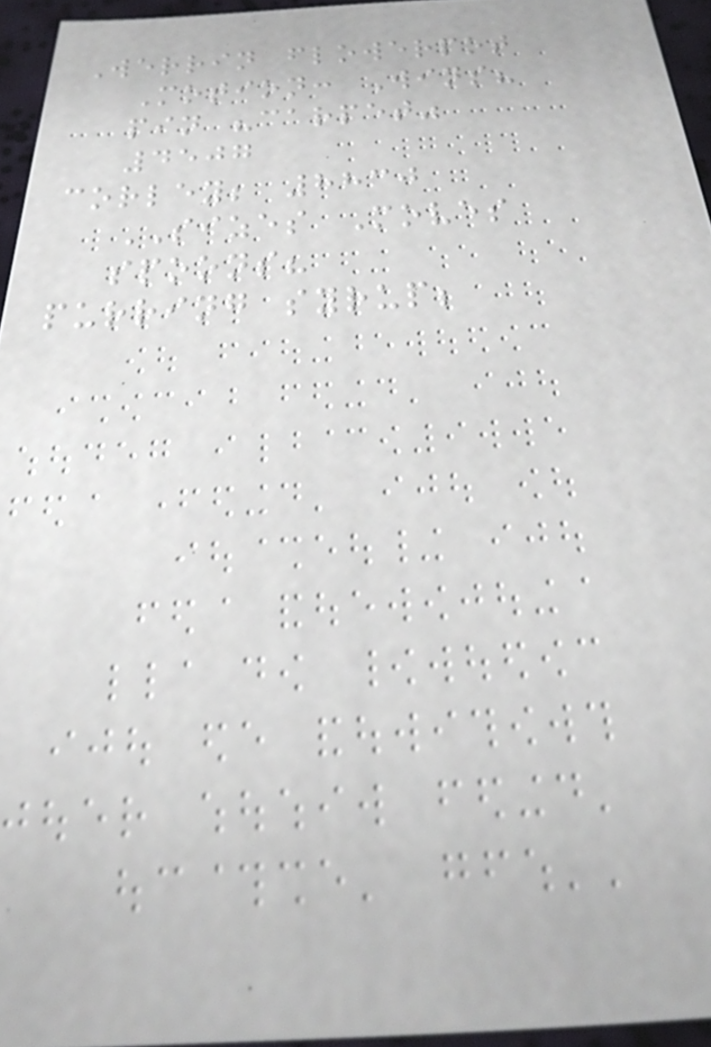Werrin flowerpot
Motion: Wins?
pin "carpet"
4507
corley; 8830
SIZES Moves
spoons?
purring syrup;
